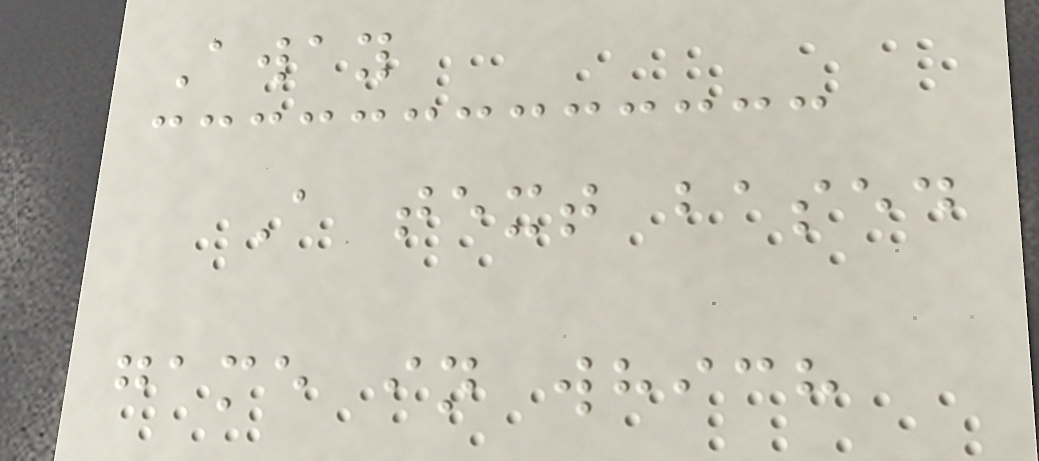Away
A text based
game in which
